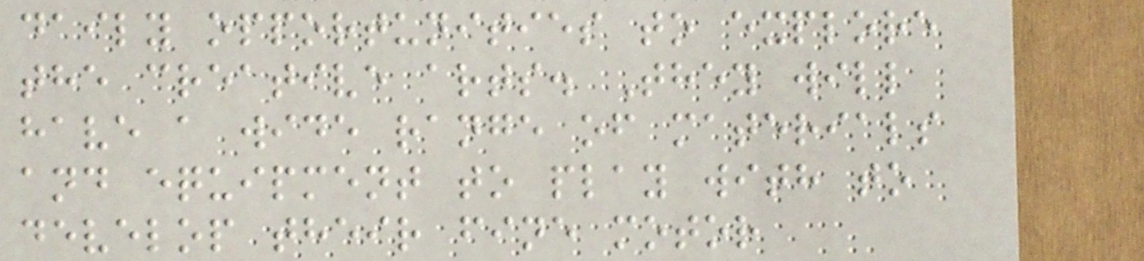daily opportunities to explore
the creative arts. They will
have a wide range of materials
and equipment to play with to
develop their fine motor
